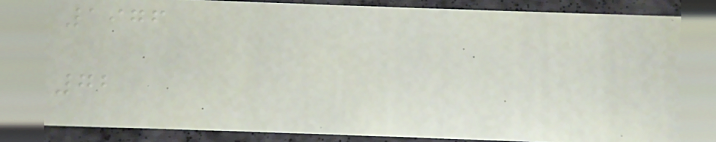1976
72
